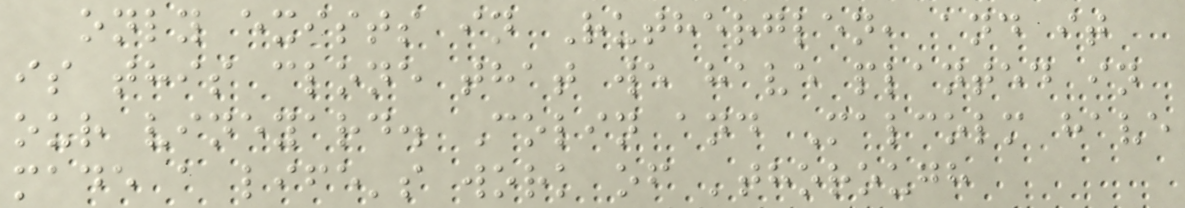only exists in Rutherglen, and it
is this clone that we have planted in
our vineyard. Colin and Malcolm have
made a life's work of 'thorough
